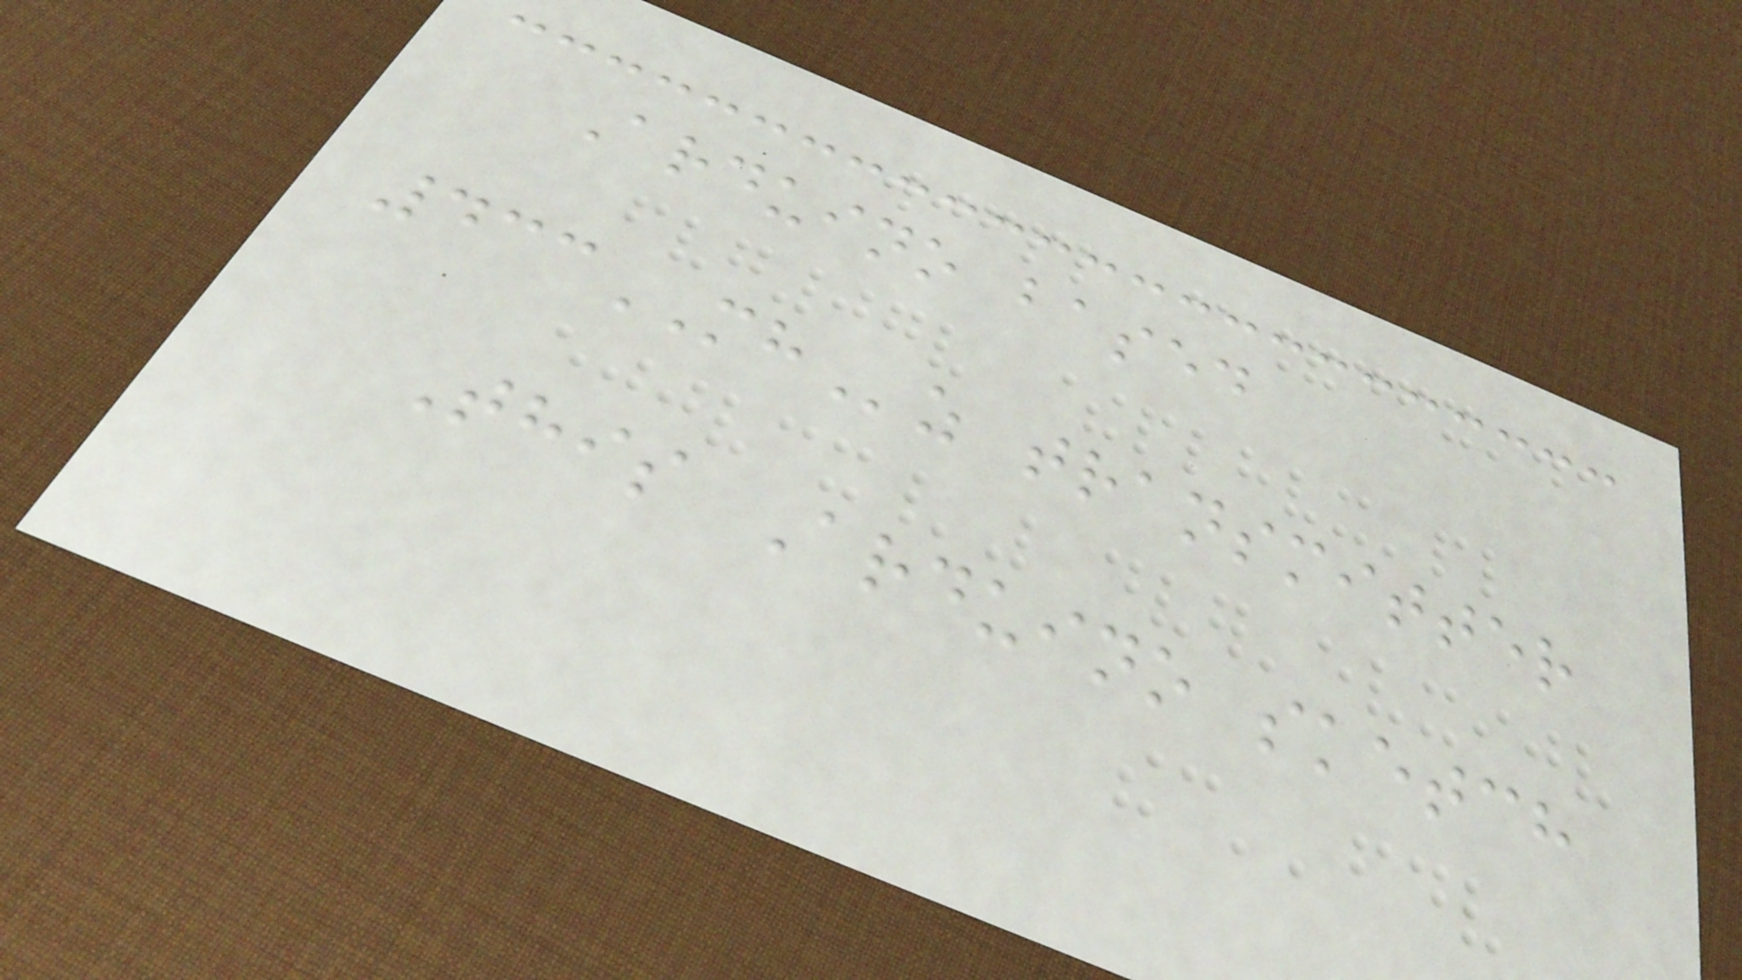Arduino based
433MHz transmitter
This Arduino sketch
